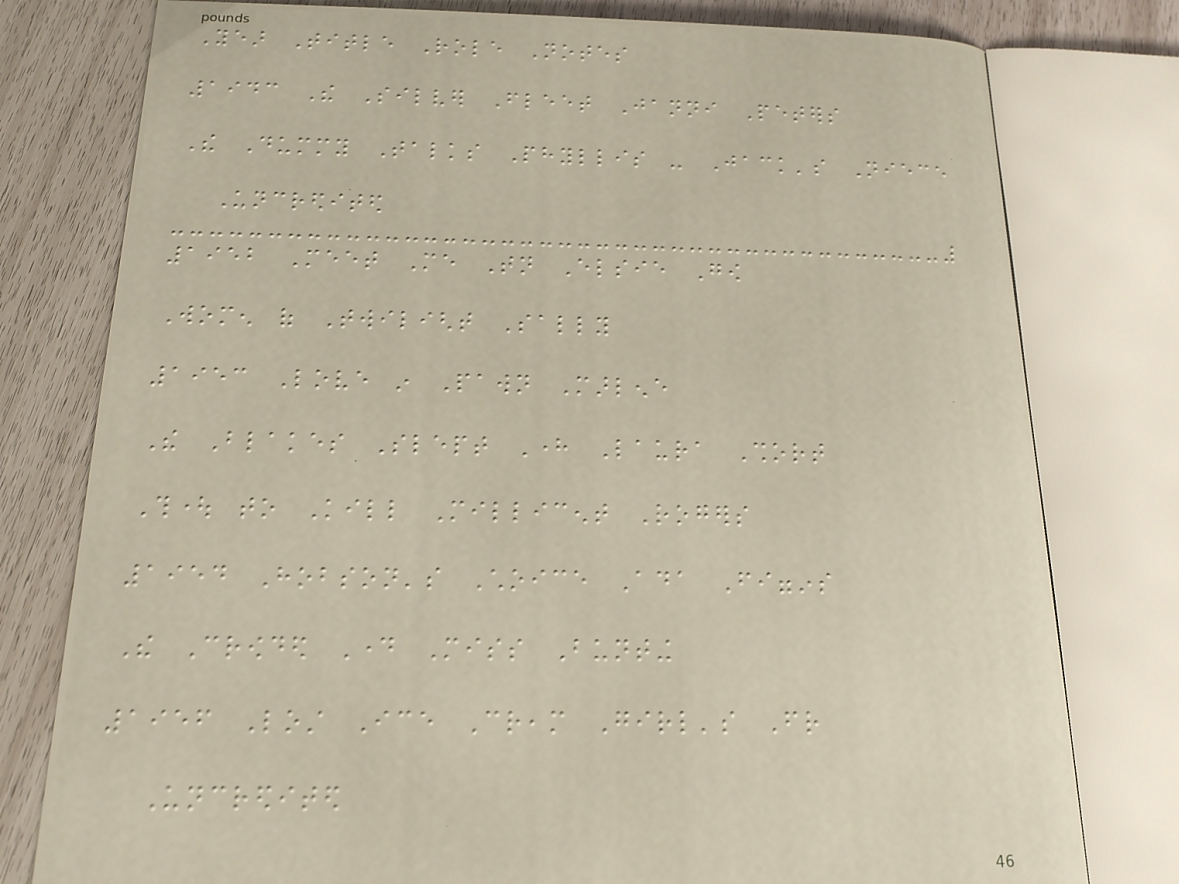Year Title Role Notes
1943 The Silver Fleet Janni Peters
The Dummy Talks Phyllis - Jack's Niece
Uncredited
1952 Meet Me Tonight Elsie Gow
Women of Twilight Sally
1953 Love in Pawn Marlene
The Blakes Slept Here Laura Short
Thought to Kill Millicent Rogers
1954 Hobson's Choice Ada Figgins
The Crowded Day Miss Bunting
1956 Lost Ice Cream Girl's Friend
Uncredited
